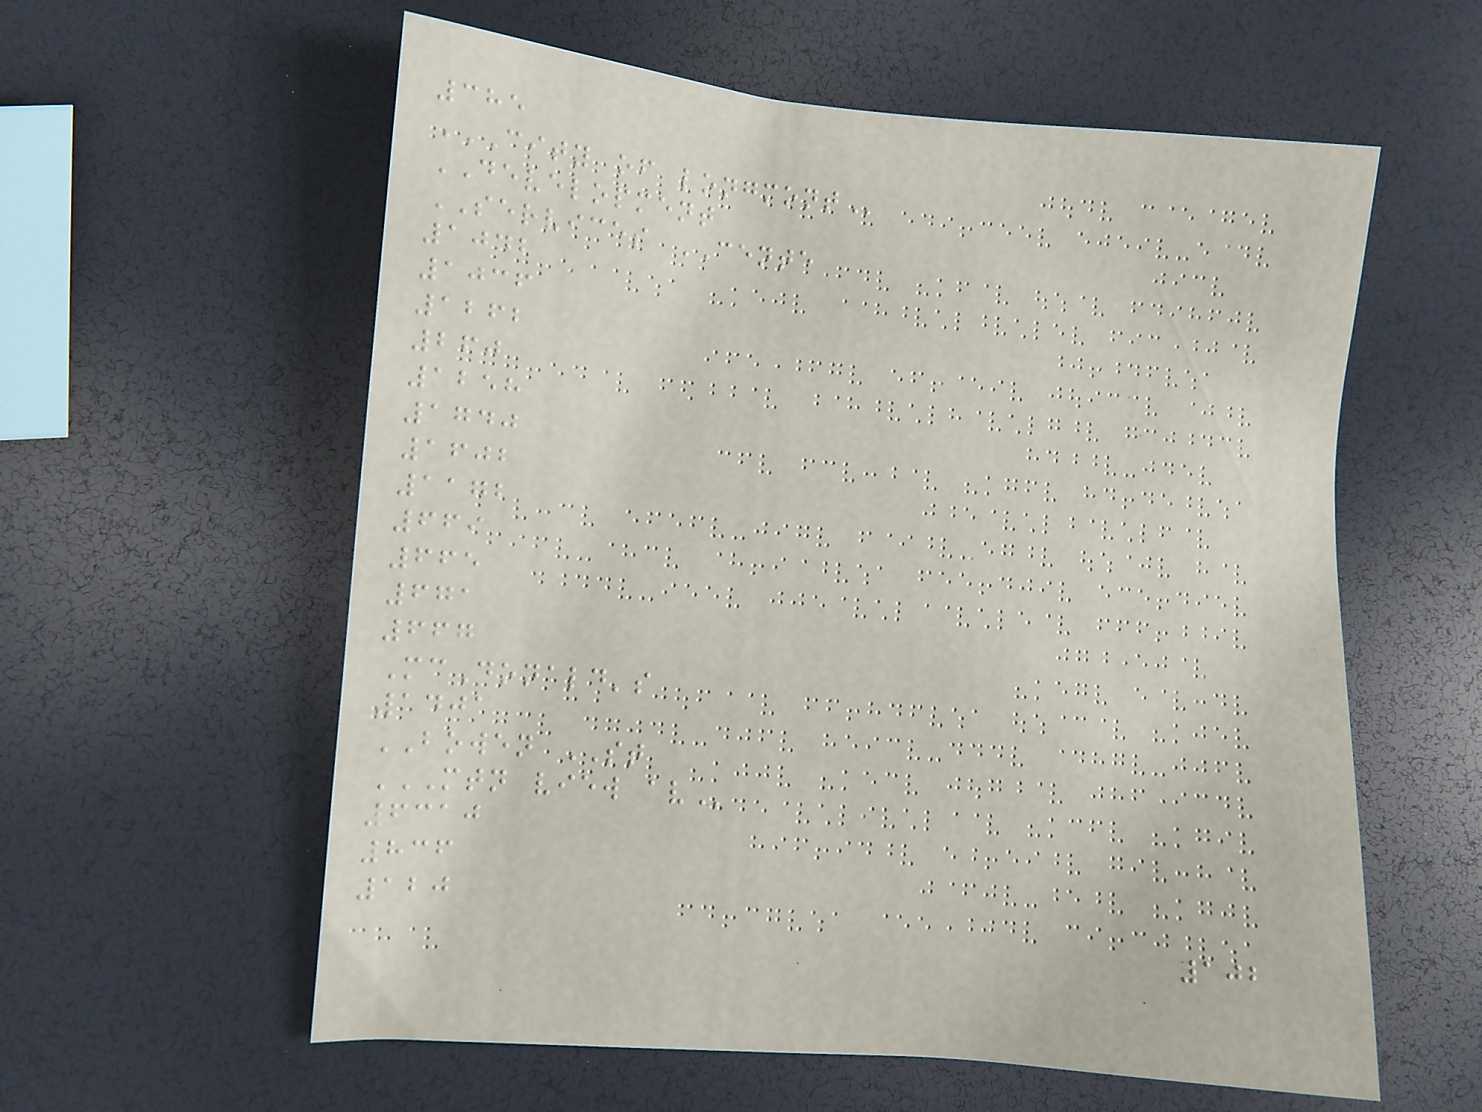385
CITY OF LONGMONT
DEVELOPMENT
SERVICES CENTE
1042
1036
1262
260
1258
1740
1602
1172
669
665
671
667
McDonald's
1401
BOWEN ST
MTN VIEW AV
6310
836
120
102
